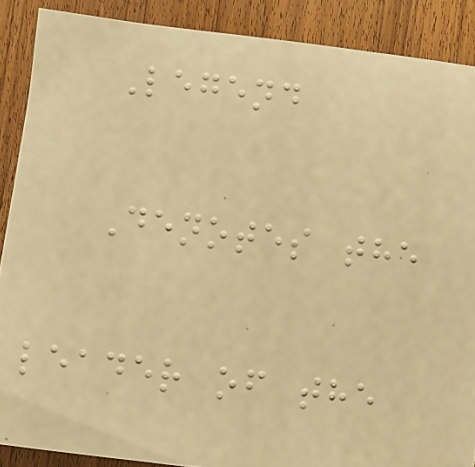Legend
Denotes the
leader of the
